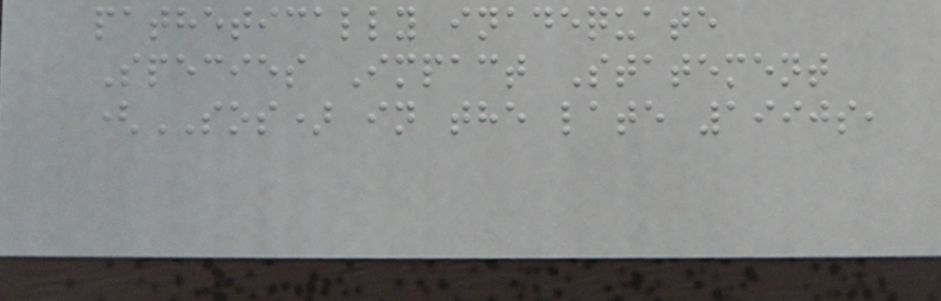pathetically inadequate
Species Impact Statement
(SOS) in the late 1990s,
